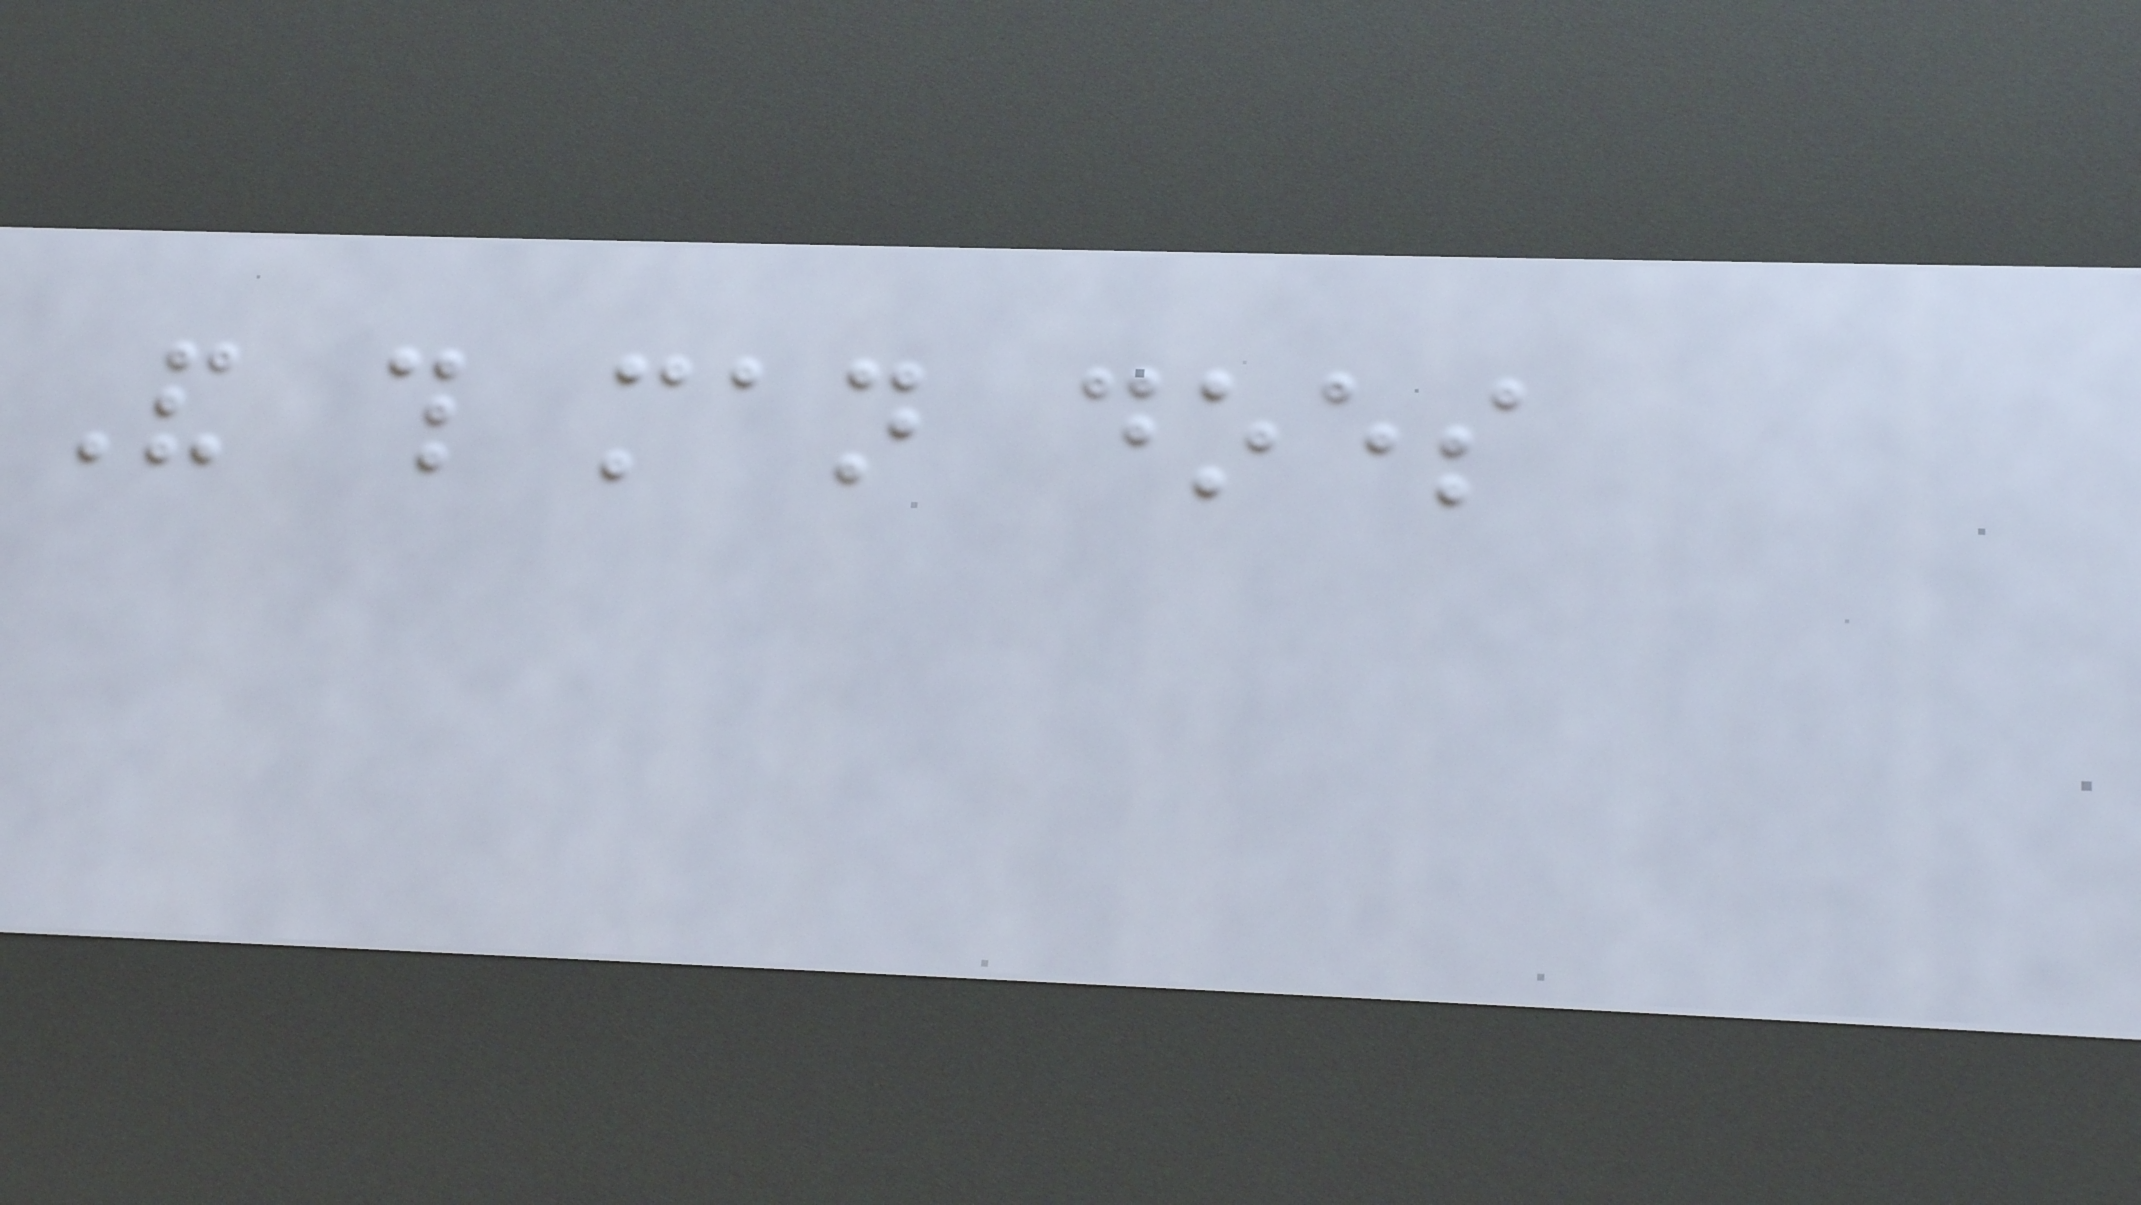And this man does
